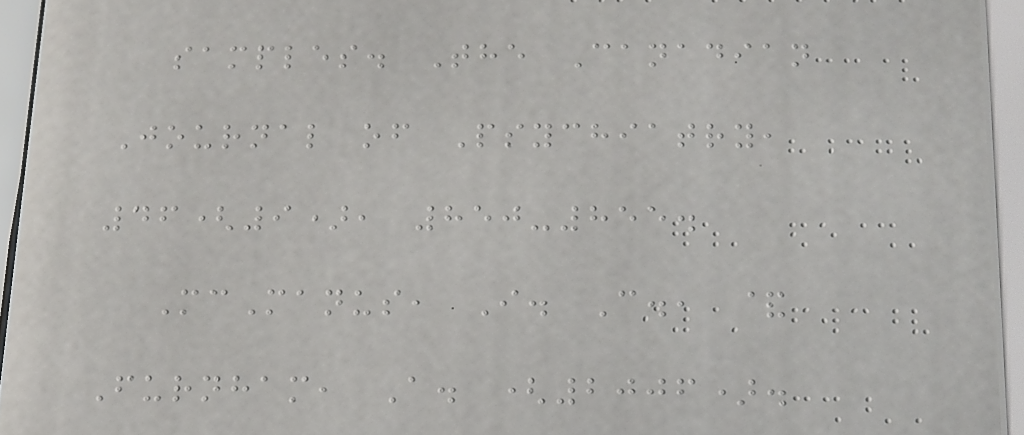samples. The Canadian
Journal of Psychiatry,
46(9), 850-855.
McManus, I. C., &
Furnham, A. (2006).
